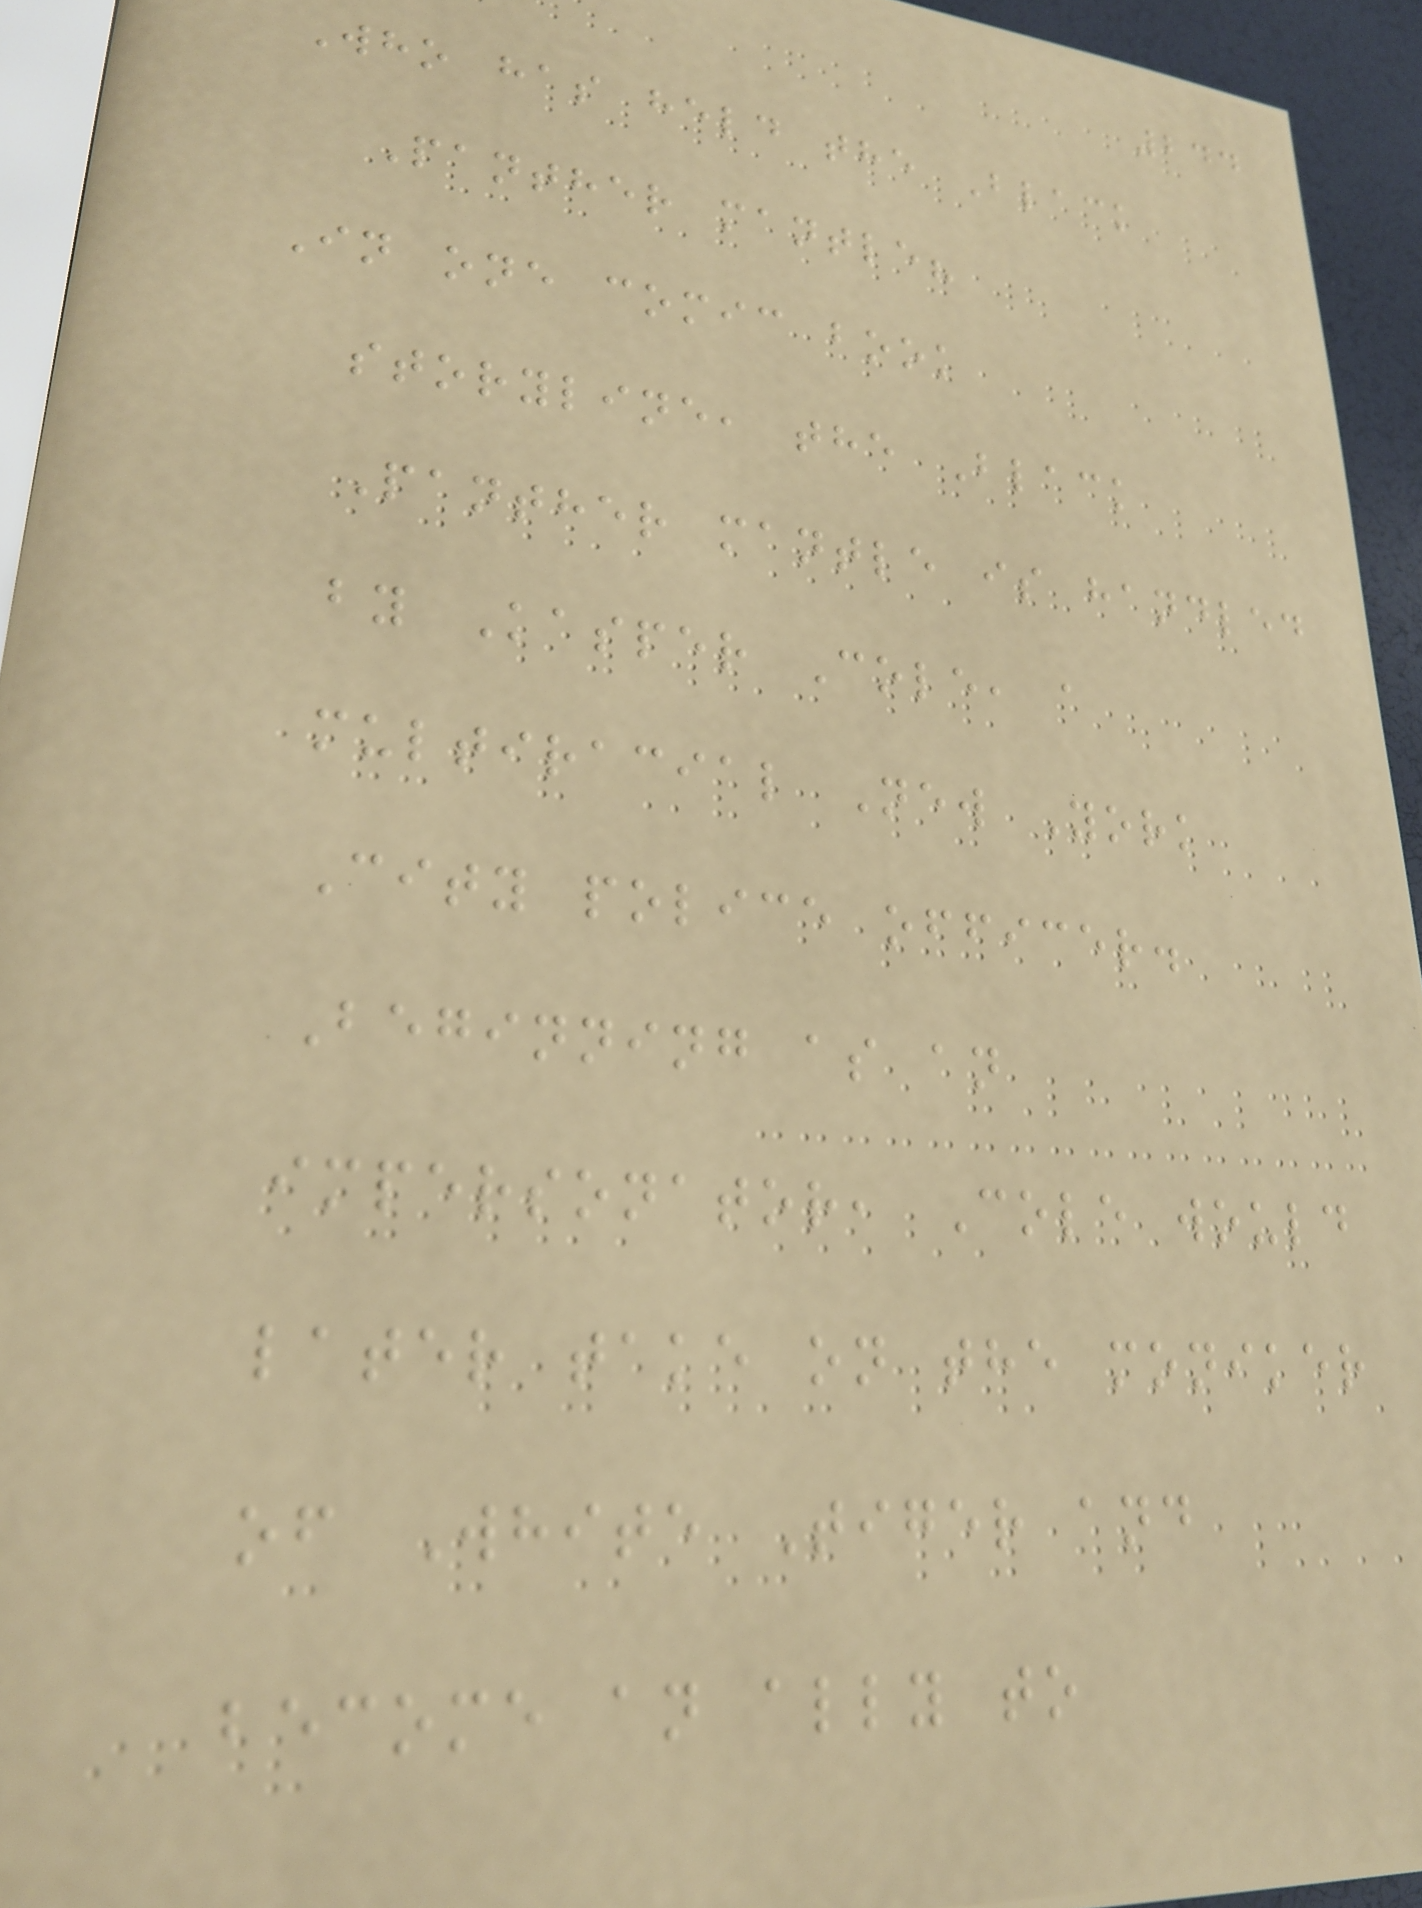244
Who has held the Black
Panther mantle?
In one comic book
storyline, the Black
Panther mantle is handled
by Kasper Cole, a
multiracial New York
City police officer.
Beginning as an
impersonator, Cole would
later take on the moniker
of White Tiger and
become an ally to
